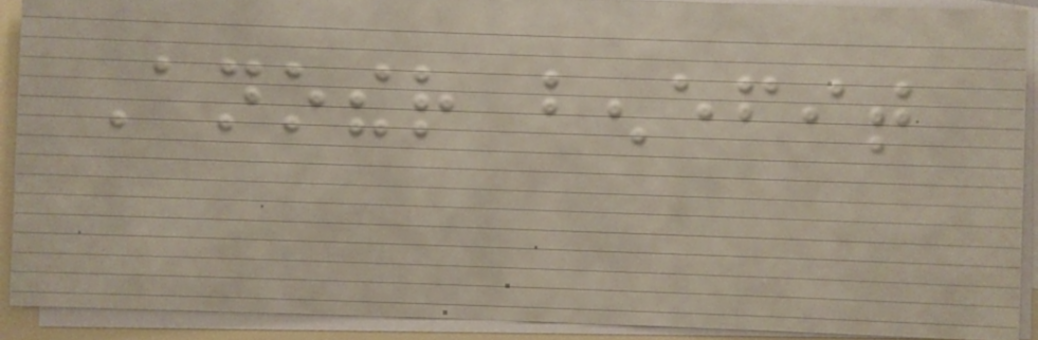Another benefit
